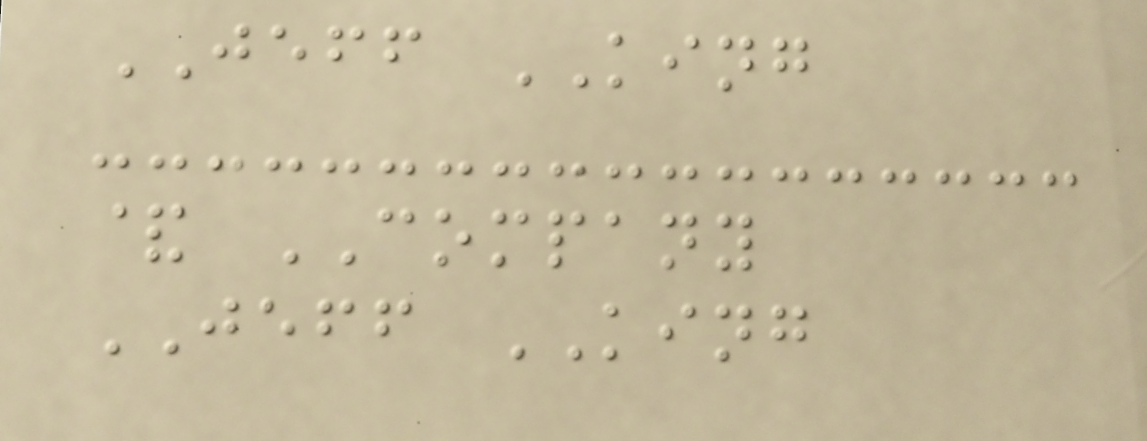JEFF KING
& COMPANY
JEFF KING
